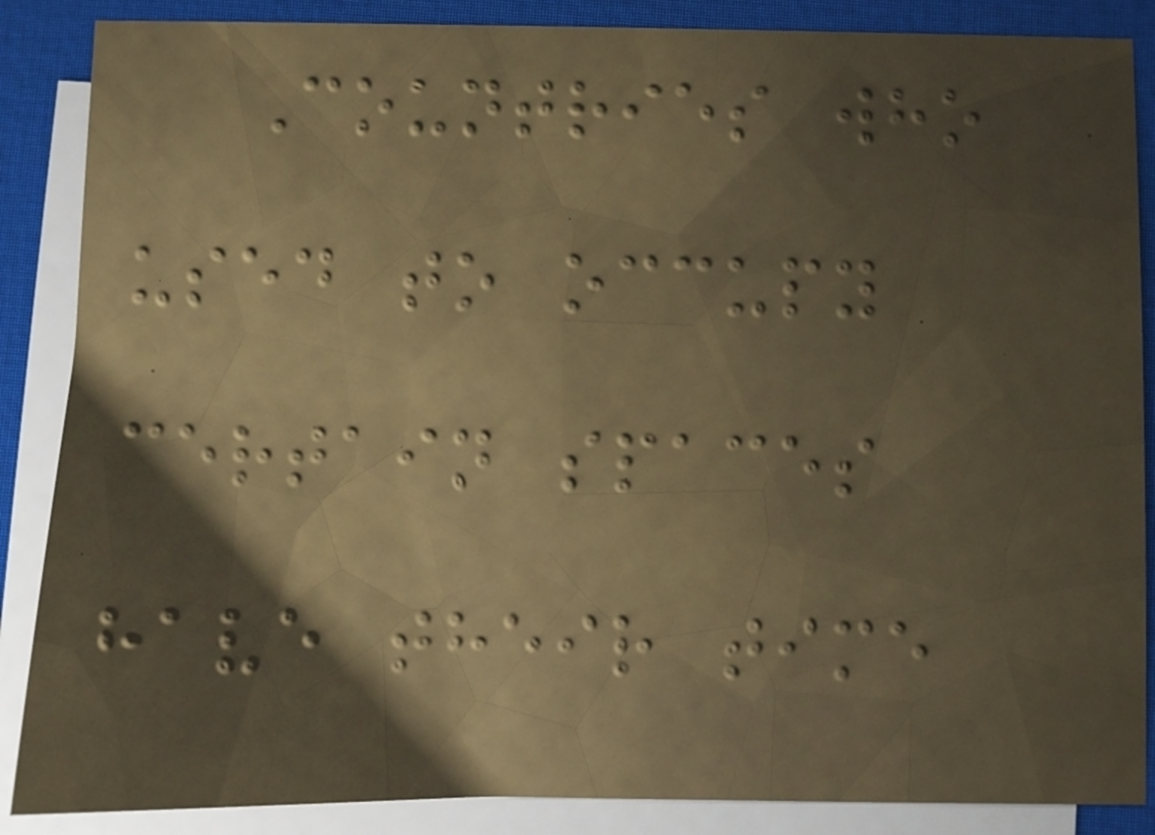Countries who
used to occupy
certain spaces
have their time
